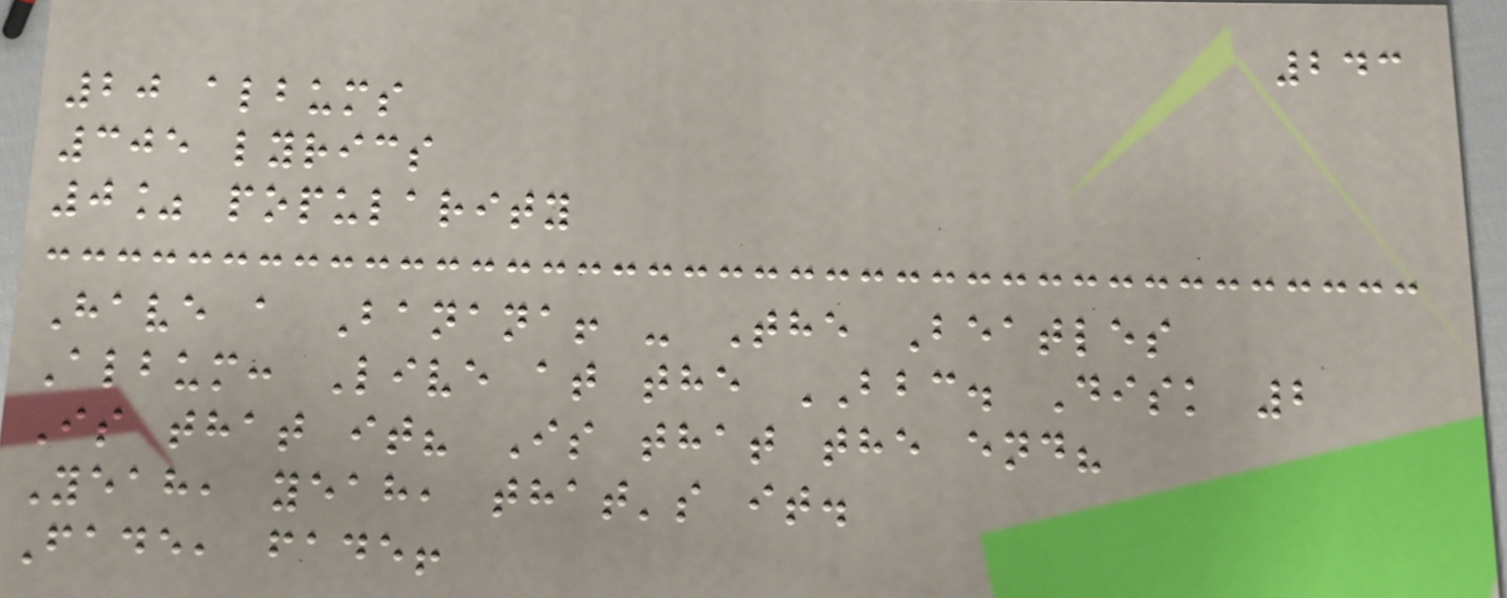243
20 albums
305 lyrics
0% popularity
Have a Banana! - The Beatles
Album: Live at the BBC. Disk 2
Is that it? Is that the end?
Yeah, yeah, that's it.
Fade, fade!
